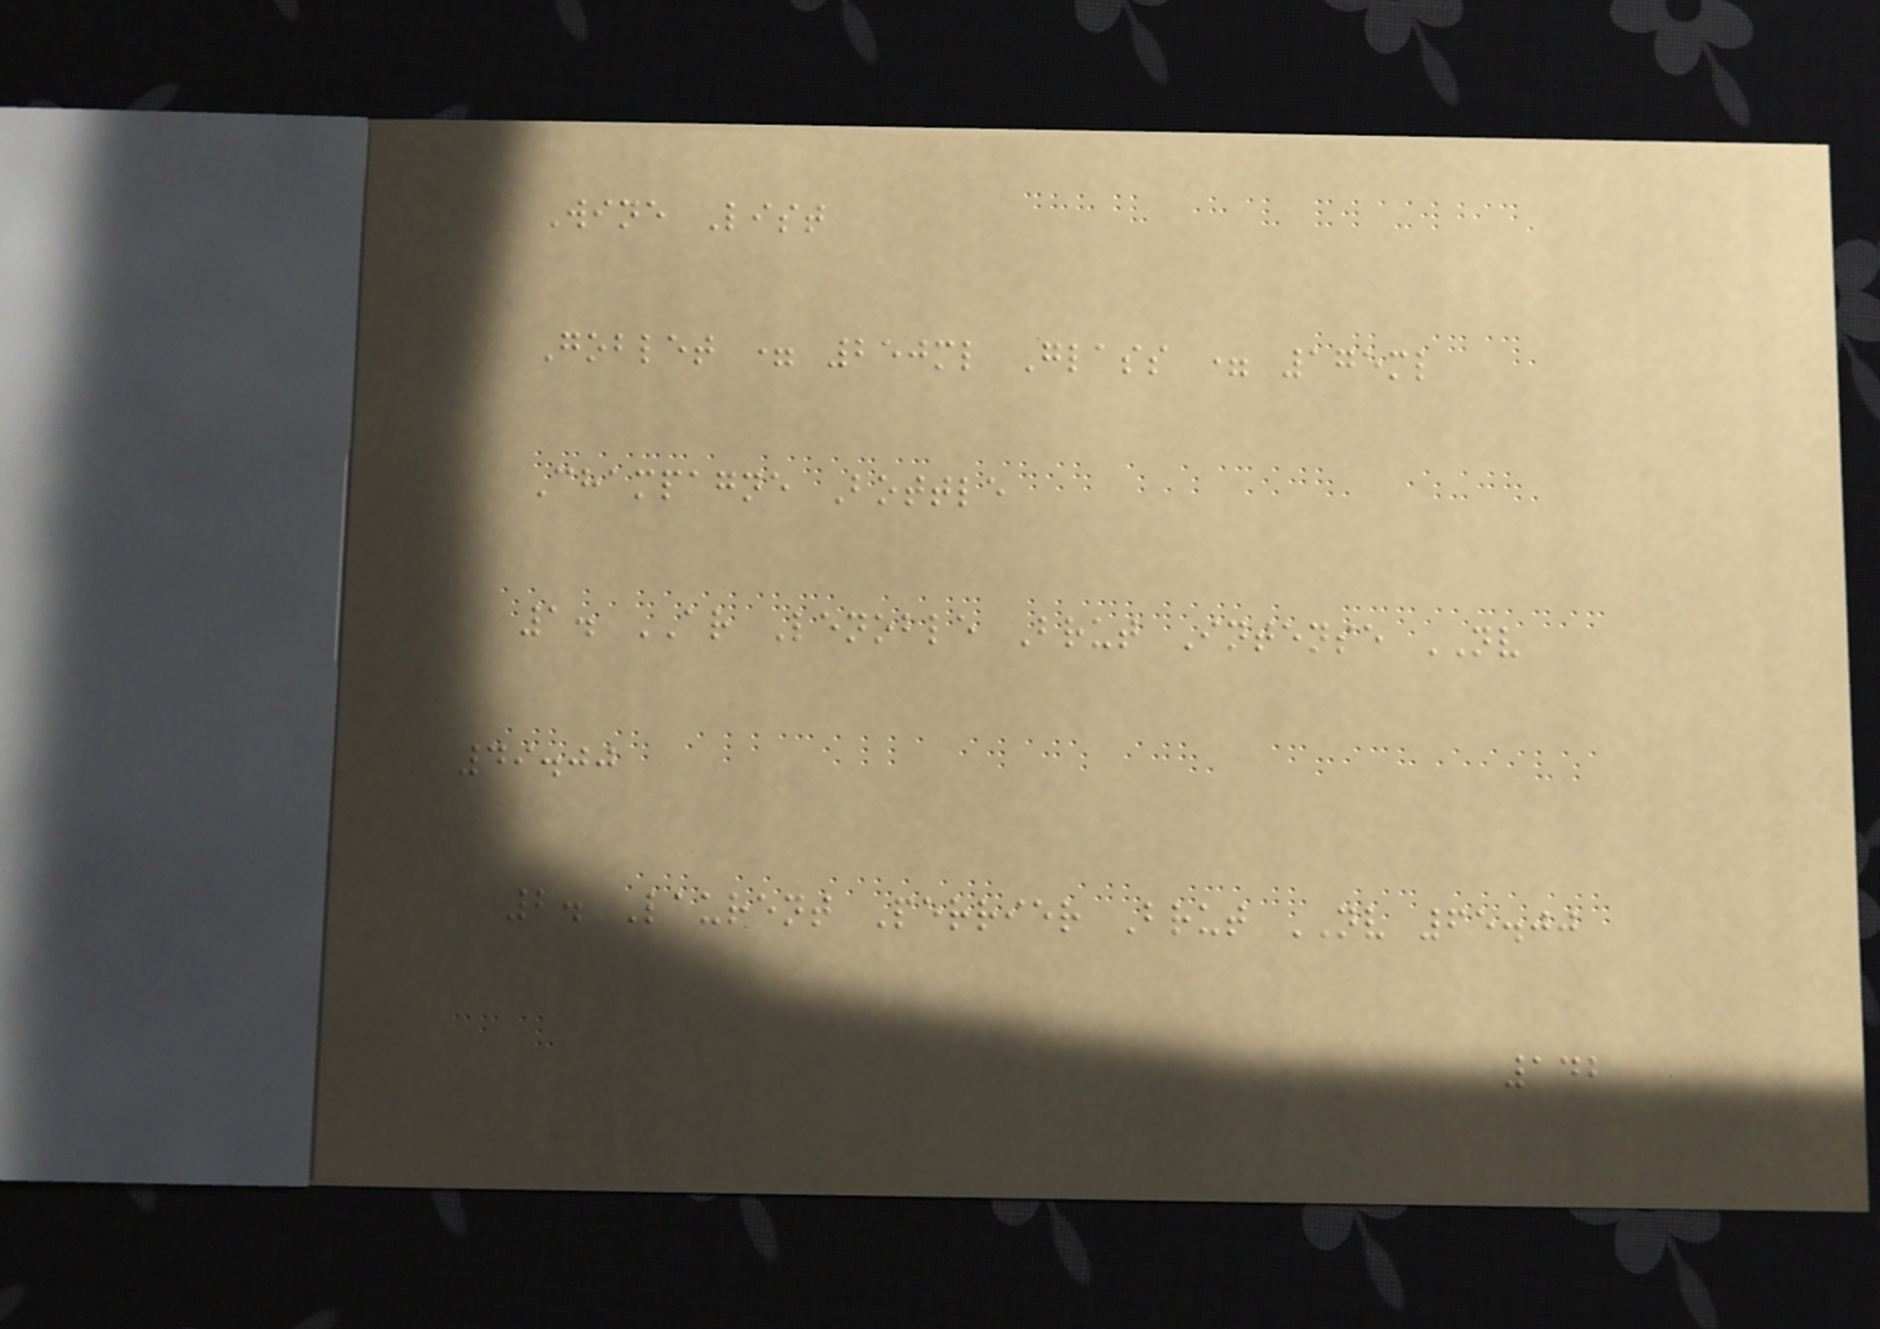Wine List
Goblet = 250ml Glass = 175ml
Champagne Bottle
1. AR Lenoble Brut Intense NV
49.00
2. Laurent Perrier Brut NV 65.00
142
